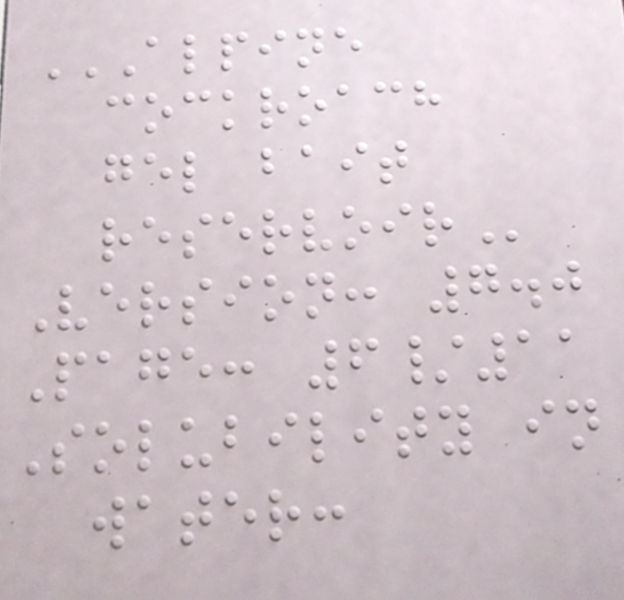ALPINE
COCKROACH
GEL BAIT
RESERVOIR
Version: 7.0
Page: 6/11
Solubility in
water:
